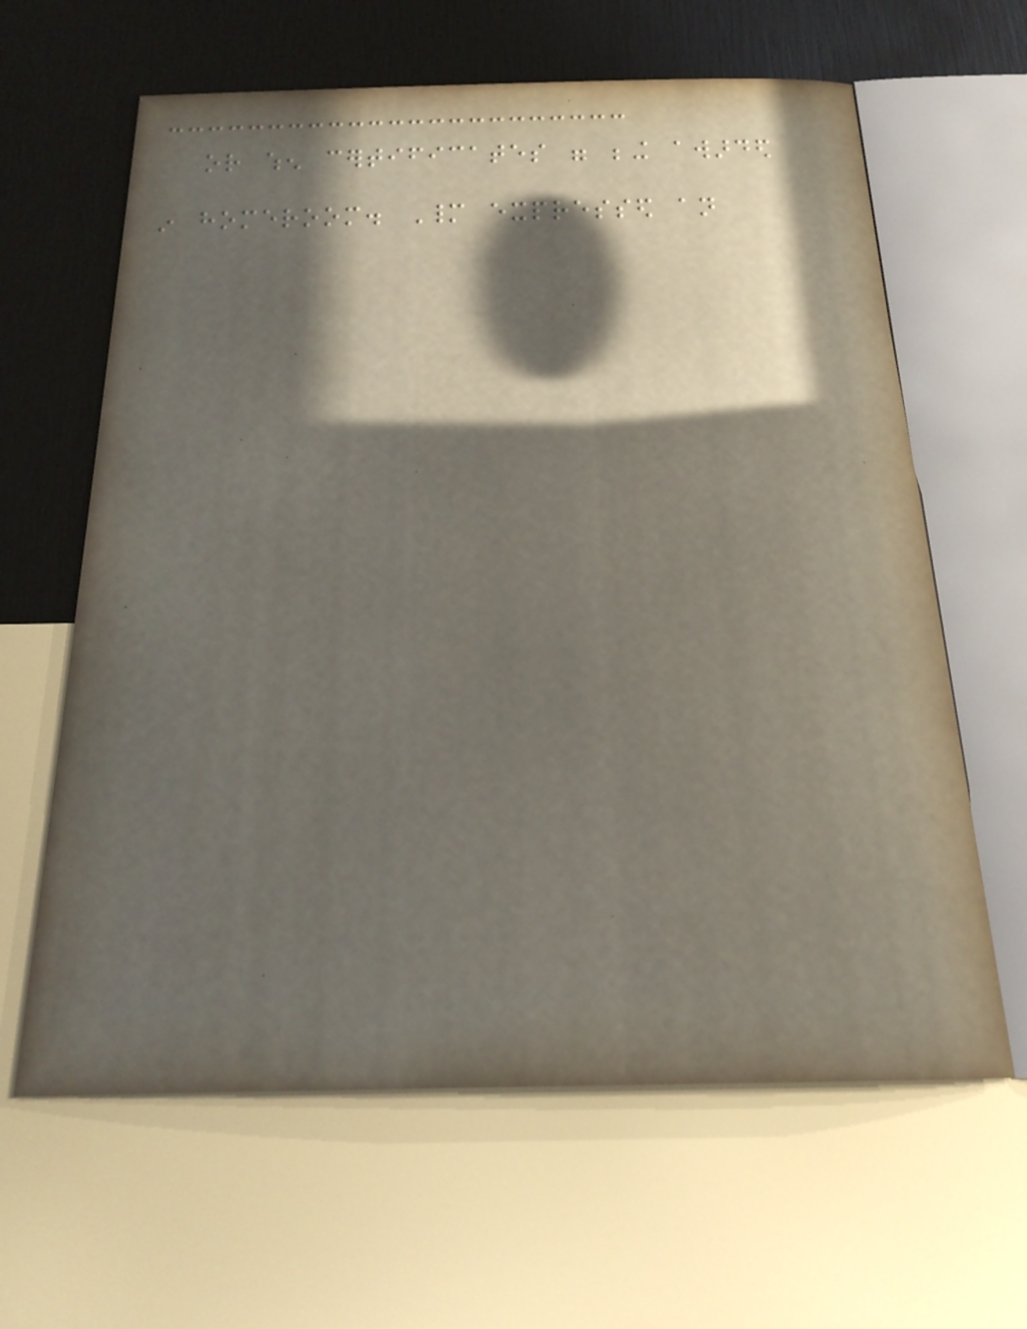or when certificates were being awarded
in homeroom. Many expressed an
